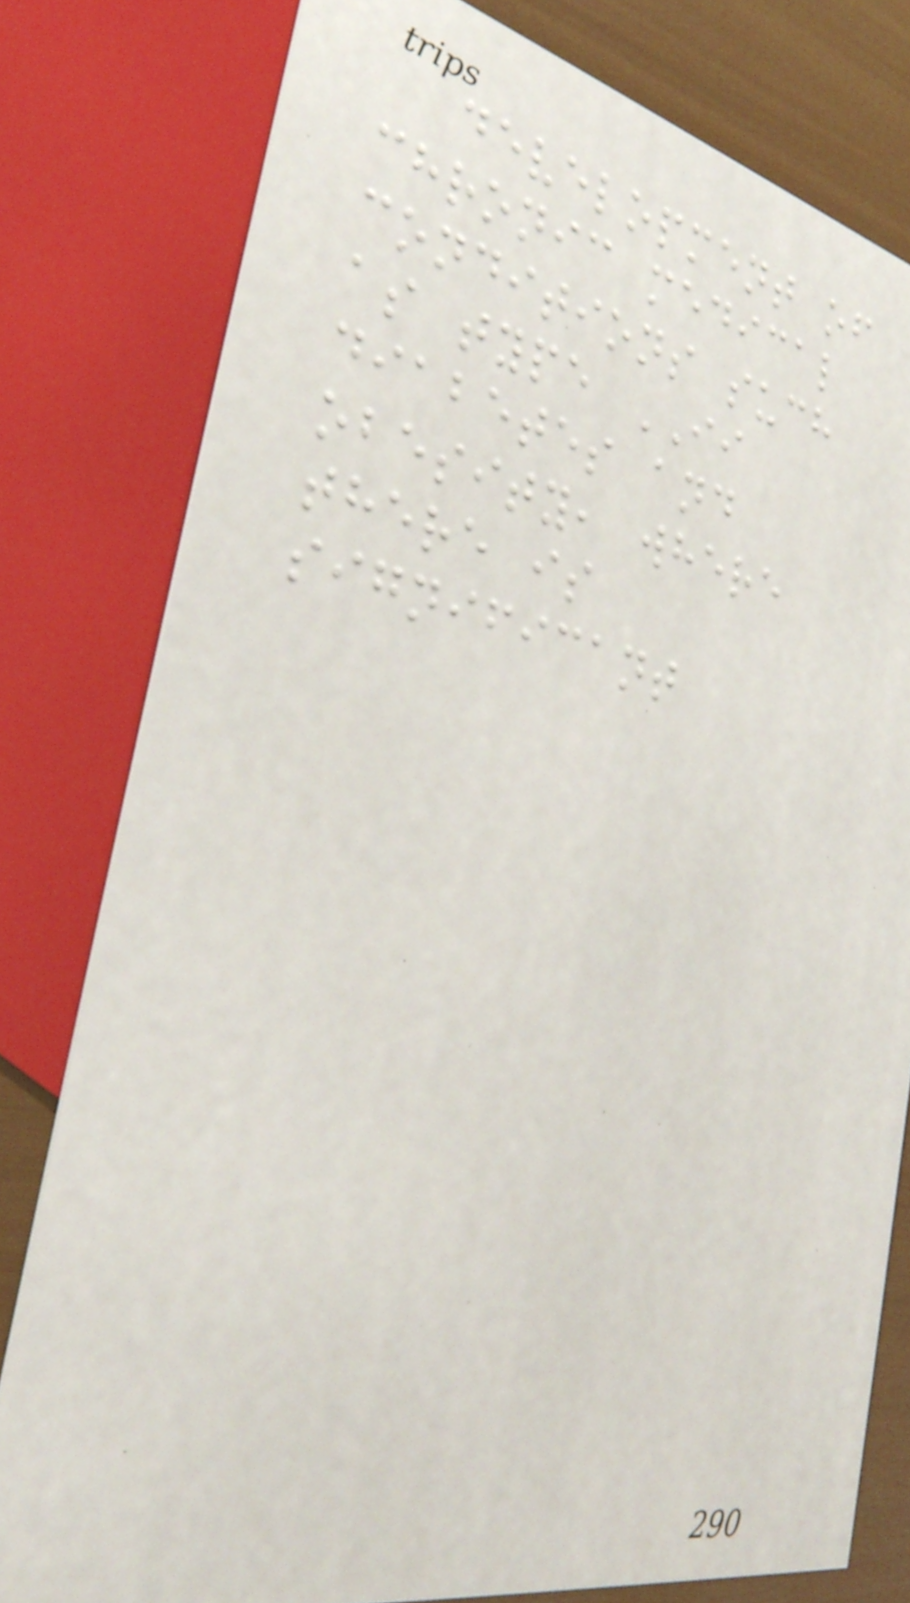development of
chronic medical
conditions such
as type II
diabetes and
obesity, where
there is
significant
